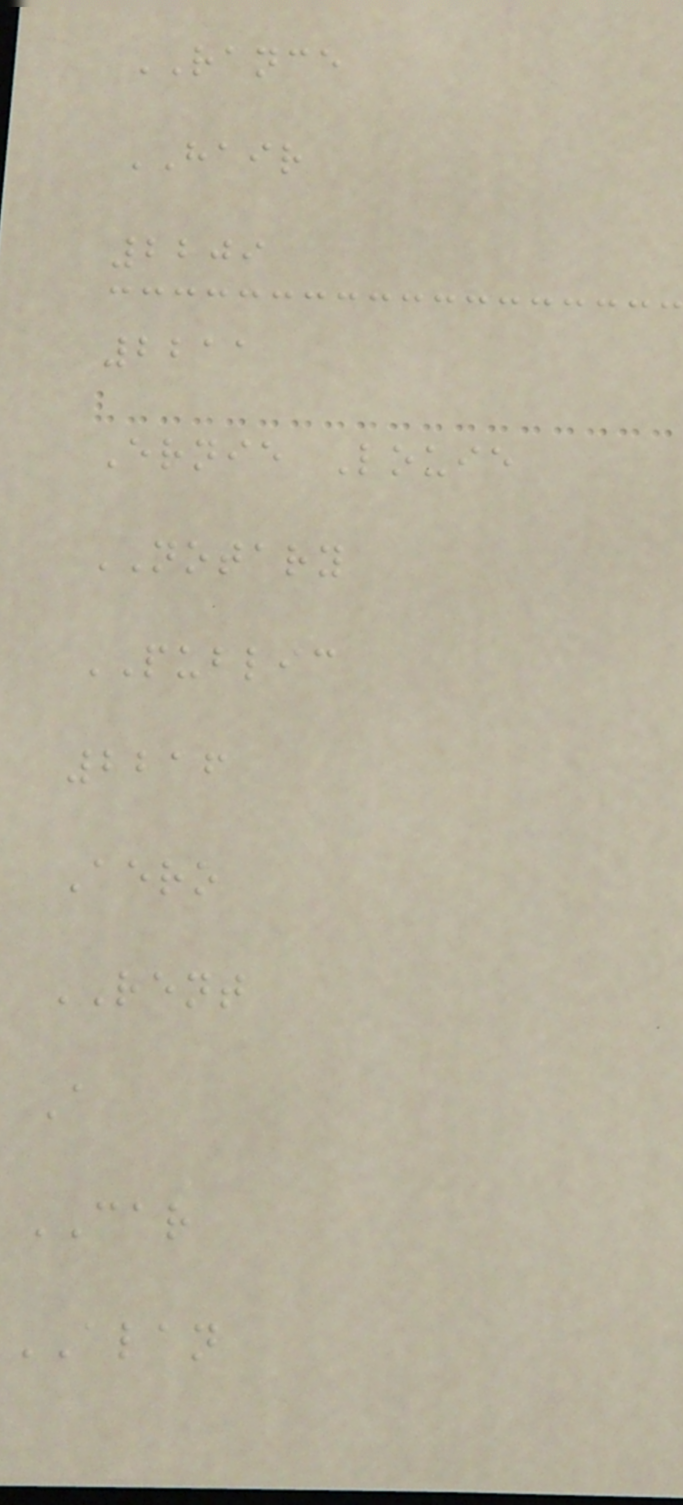RANCE
HAIR
2209
2211
Ernie Louie
NOTARY
PUBLIC
2216
Aero
RENT
A
CAR
ALAN
